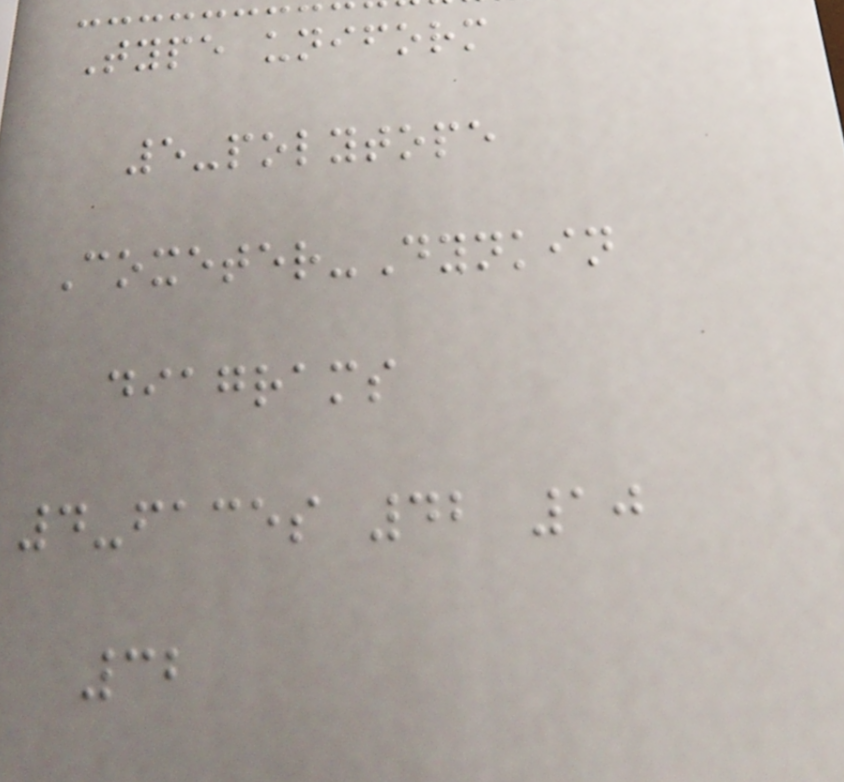Type uniform
5-polytope
Coxeter-Dynkin
diagrams
4-faces 42 10
32
